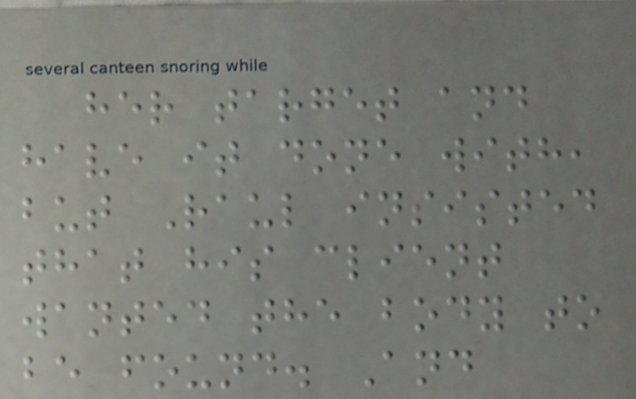her target and
have it done with,
but Raul insisted
that his client
wanted the body to
be found. And
